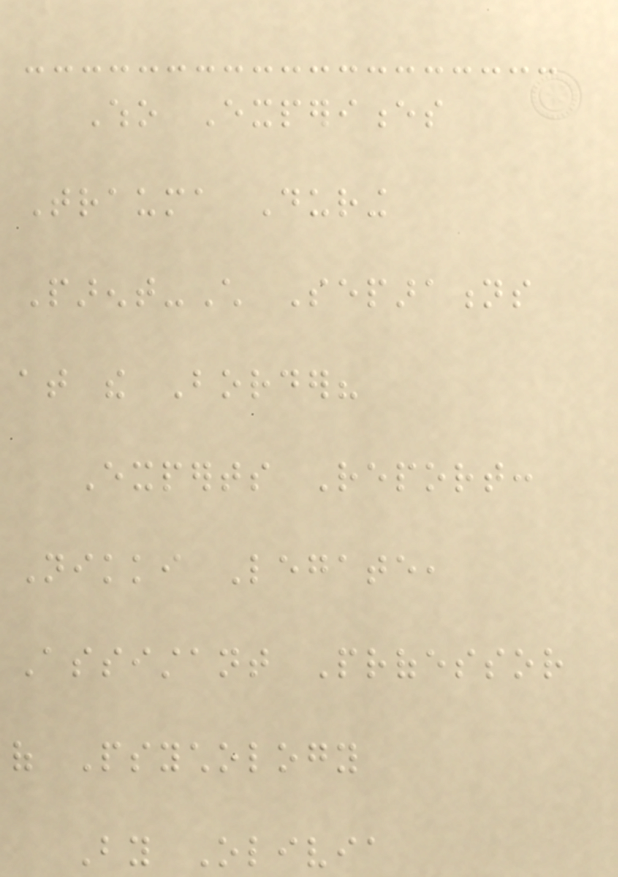Who Experiences
Trauma During
Parent-Child Separations
at the Border?
Experts Report:
Nikki Legate,
Assistant Professor
of Psychology
By Olivia
